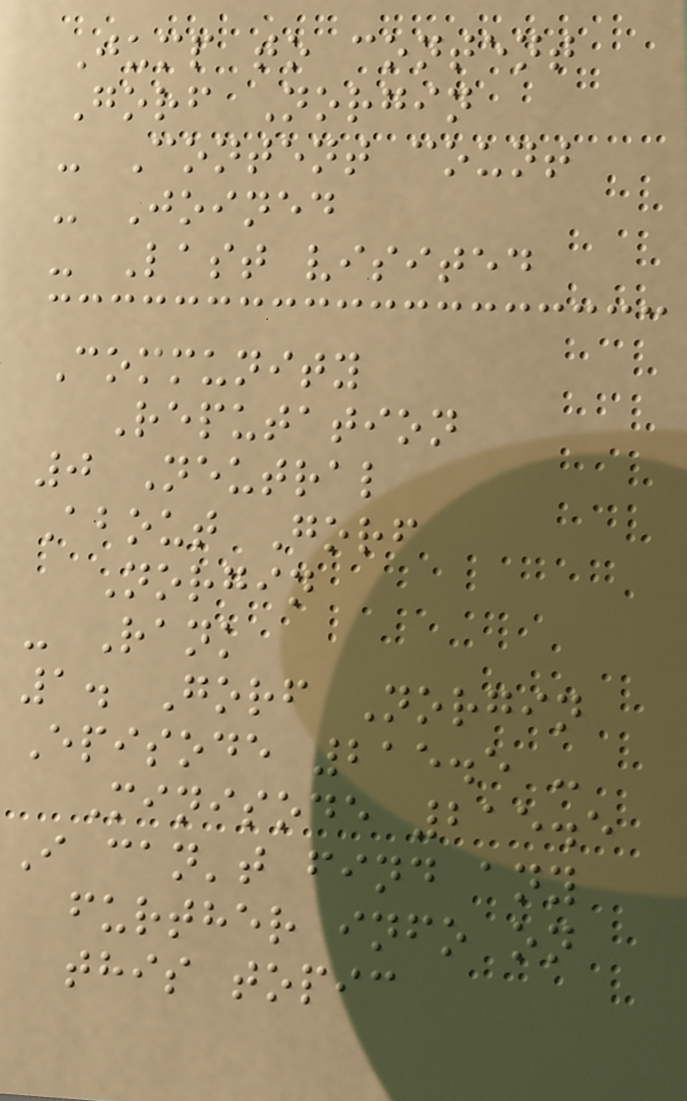Jump to content
Gorf Norgin
- Content count
- Joined
- Last visited
Community
Reputation
0 Neutral
About Gorf
Norgin
- Rank
1. Gorf Norgin
Episode 215.5 -
Minisode 215.5
I can't find any
further info on
this topic
